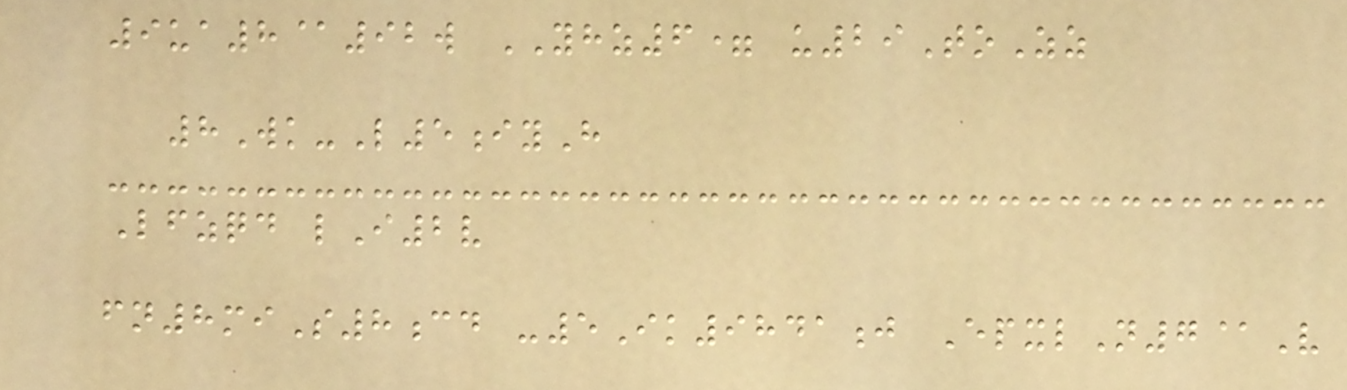9ua8@92w YHZ6= u29ToZz
8Wk-L5iyH
Lfzqd lI2v
fn8miS8cd -5Ik9841j EpxlN7@V
